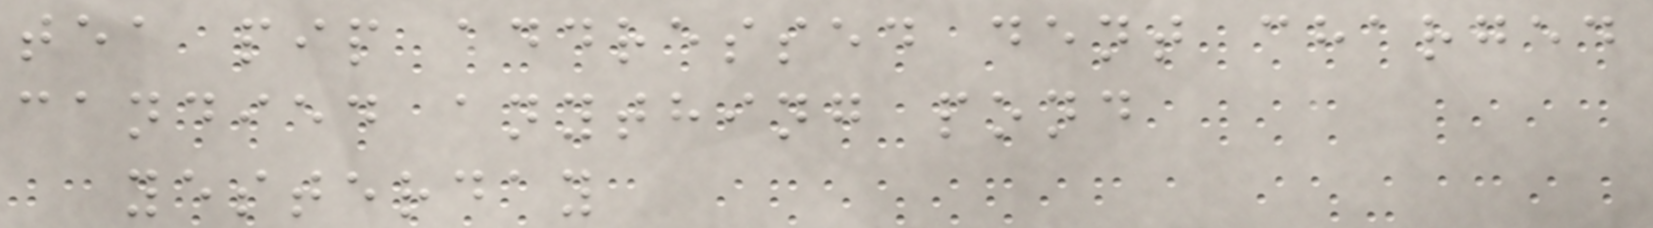tea pip addressed dent charged
candied anything pond
yesterday
